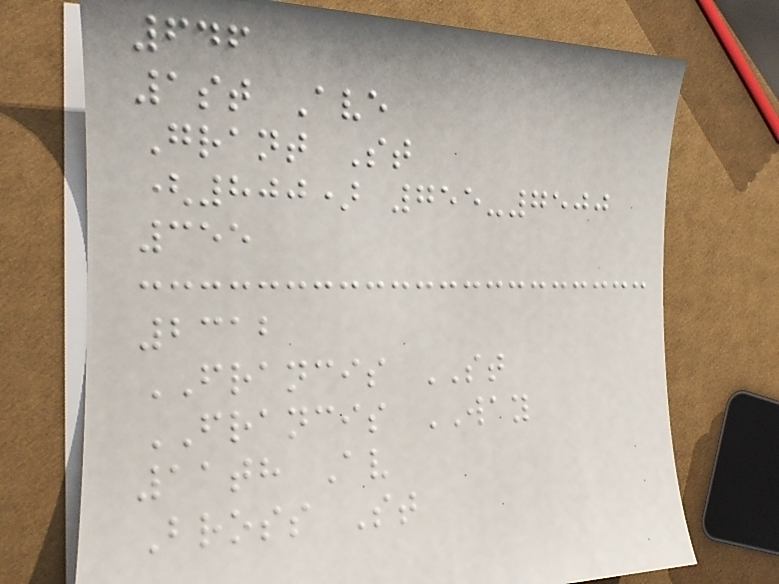646
1st Ave
Grant St
(800) 755-7500
355
2312
FRANCIS ST
FRANCIS WAY
11th Av
Bross St
